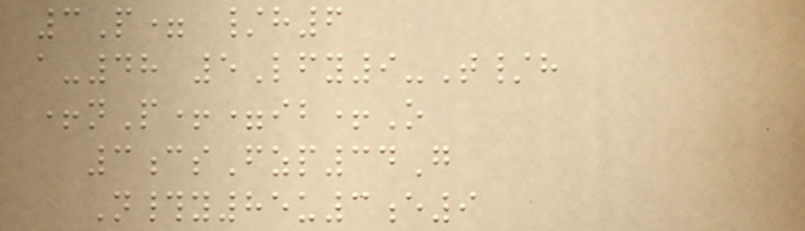3P= /h6
a-48 5Lfy9-T/h
+nP+=ib+O
3csFzp34G
N#y85u3e9
